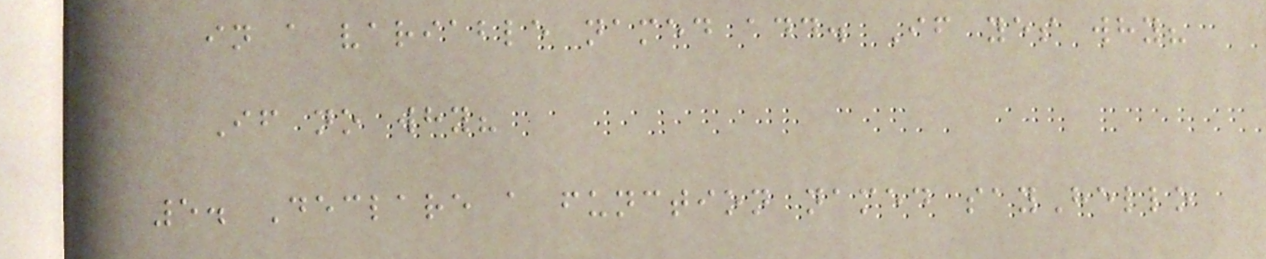in a variable named add. If yes why?
If no why?
5. Declare a function named sayHello
